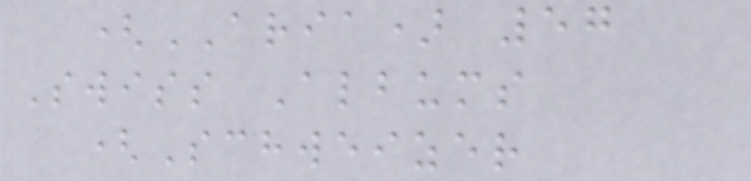(ARIA) 57
Swiss Albums
(Schweizer
